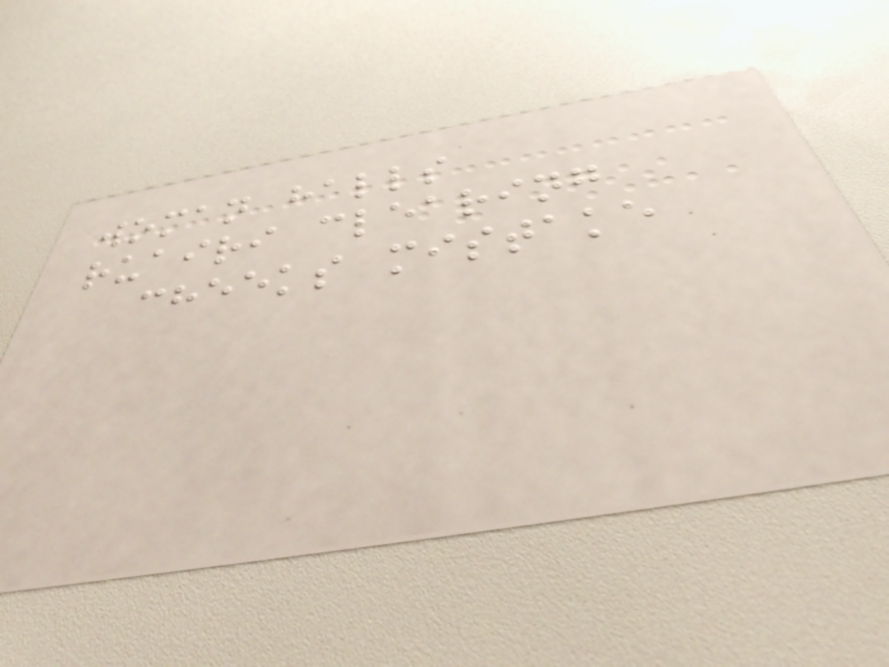woman halls
ruairi clearing
cheeks mistake
